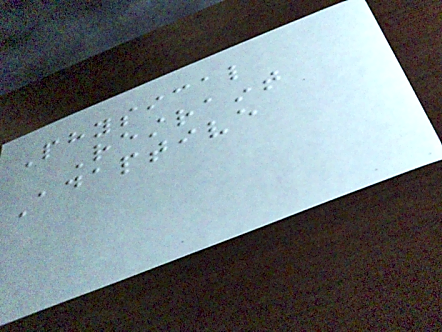Physical
Restraint
Adaptive
